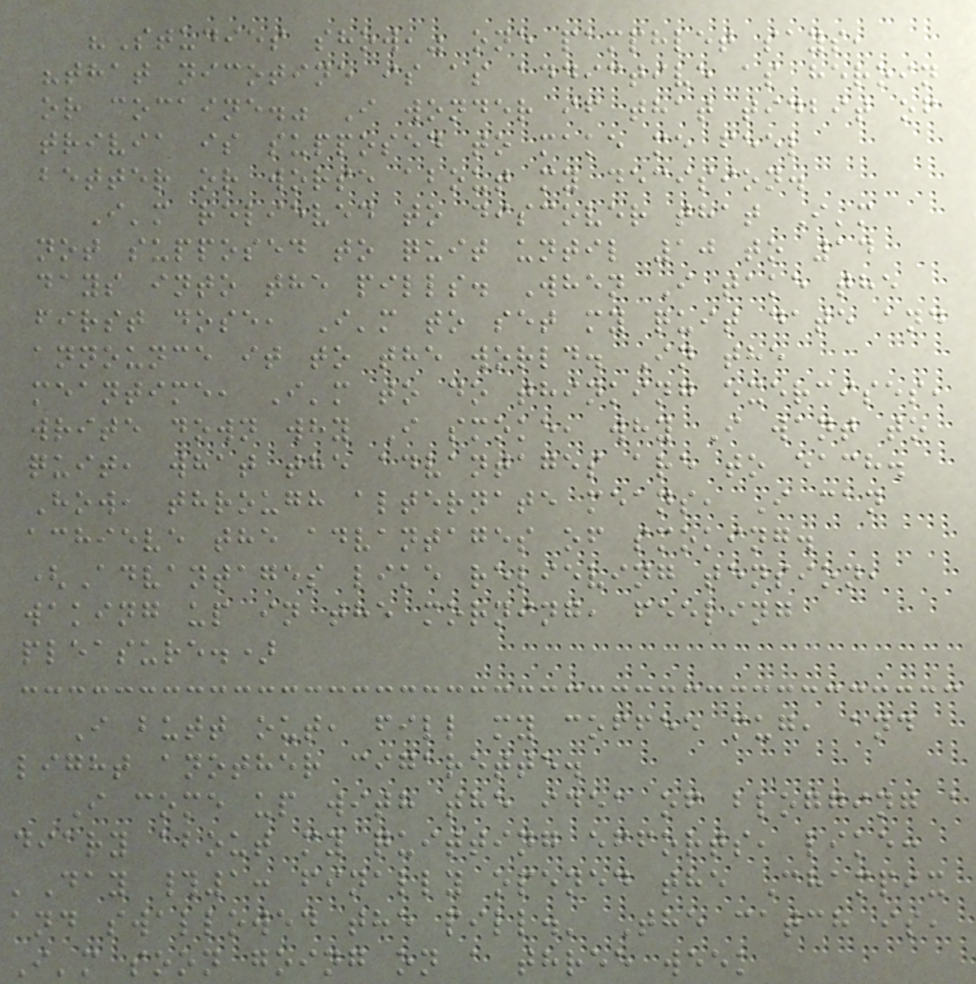"Studies show," one pamphlet says,
"that nicotine is as addictive as heroin
or cocaine." I wonder if that tidbit of
trivia is supposed to make me feel
better or worse about my decision.
I'm relieved to discover that I'm
not supposed to quit until 10 to 14
days into the pills. When I take the
first dose, I'm to set my quit date and
announce it to the world. In the
meantime, I'm to do thinking exercises,
write down why I smoke, why I want to
quit, what the advantages are to each.
How, through alternate means, I can
achieve the advantages of smoking.
(Advantages like relieving tension,
waking up in the morning, feeling
pleasure.)
I butt out, fill my coffee mug, and
light another cigarette.
I come up with the idea of blogging a
diary about my quitting efforts, like:
'Day #1: finally opened the Champix
and swallowed the pill.' The catch is,
I'm soon going on a three week
